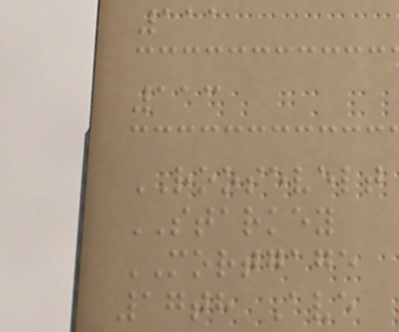111
113
ROOSEVELT
STARKEY
MORTGAGE
17th Ave
